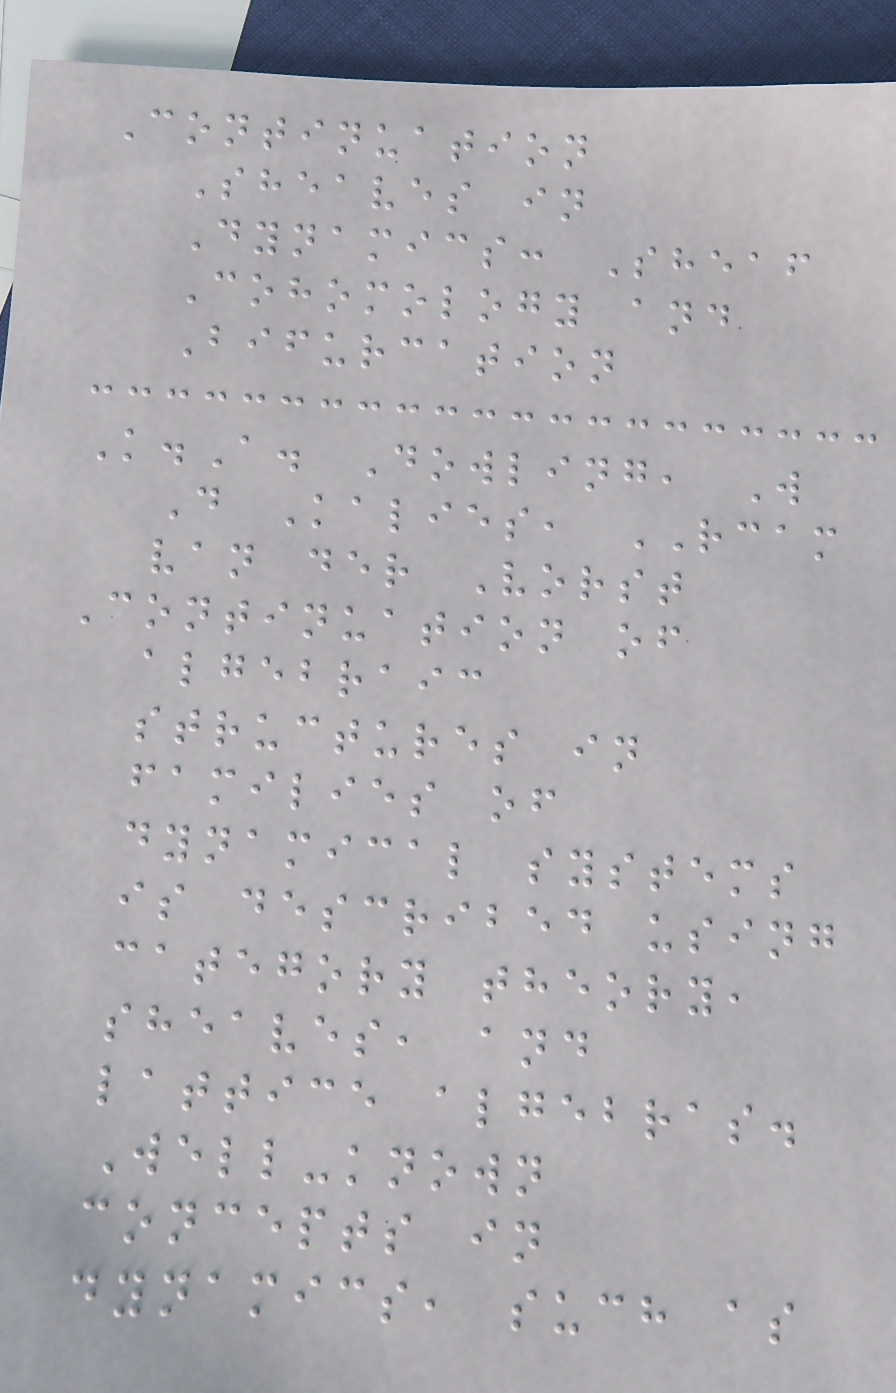Continuation
Sheaves in
Dynamics: Sheaf
Cohomology and
Bifurcation
K.A. Dowling, W
D Kalies, RCAM
van der Vorst
Continuation of
algebraic
structures in
families of
dynamical systems
is described using
category theory,
sheaves, and
lattice algebras.
Well-known
concepts in
dynamics, such as
